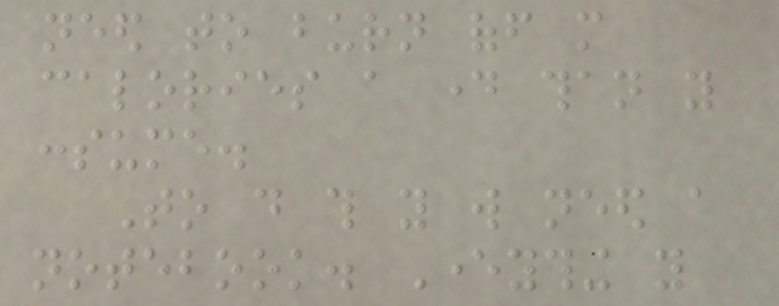need to burn off more
calories a day than you
consume.
To do this you will need a
notebook. Everything you
